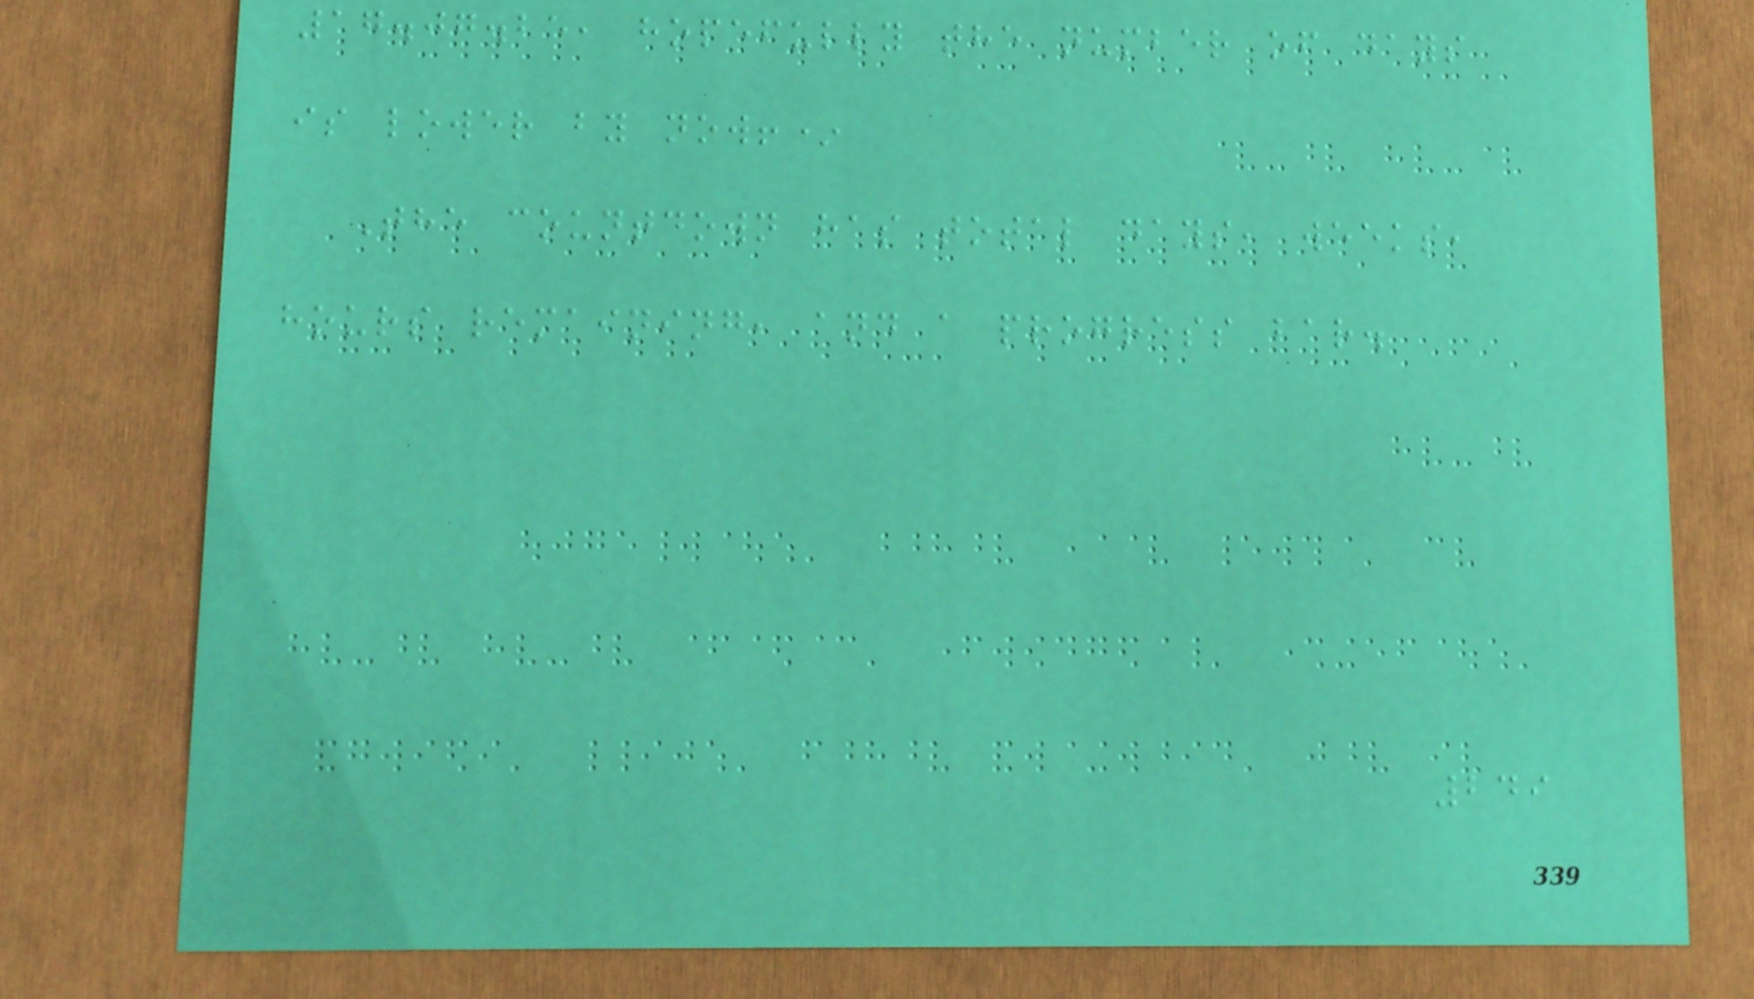17.07.25, hopefully the number of days
is lower by now!*
The countdown has total days, weeks,
hours remaining, and a progress bar.
249
